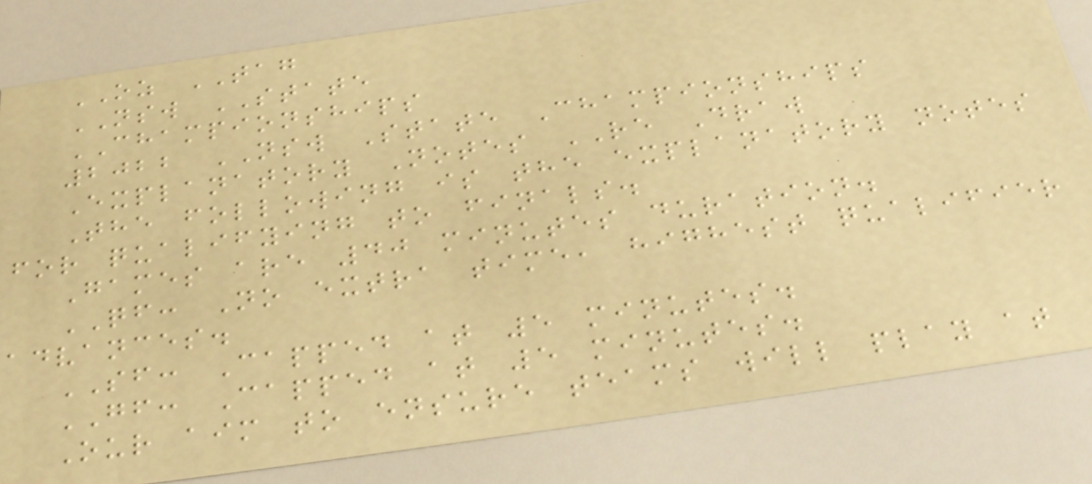OZ TAG
NSW STATE
CHAMPIONSHIPS
2022 NSW State Championships
Explanatory Notes RE Draw
The following is the explanatory notes
for qualifying to finals.
Games are 40 minutes duration.
QF: No extra time, highest qualifier
advances.
SF: Capped at 5 minutes.
GF: Capped at 5 minutes.
Our aim to ensure teams will play at
